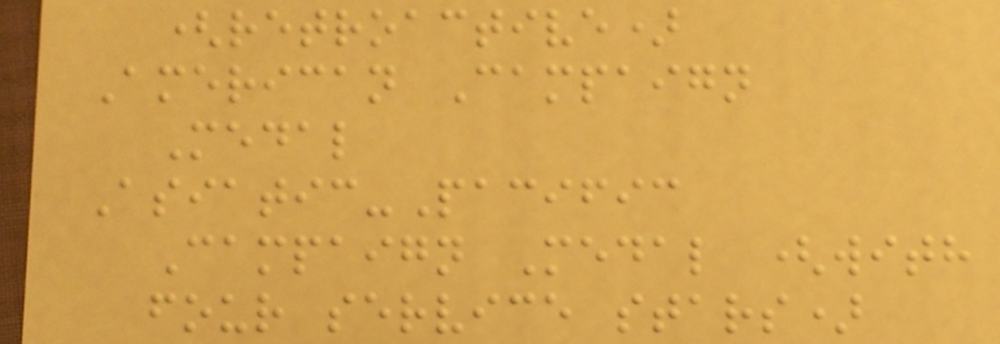(retroactive)
American Campaign
Medal
Asiatic-Pacific
Campaign Medal (with
four service stars)
